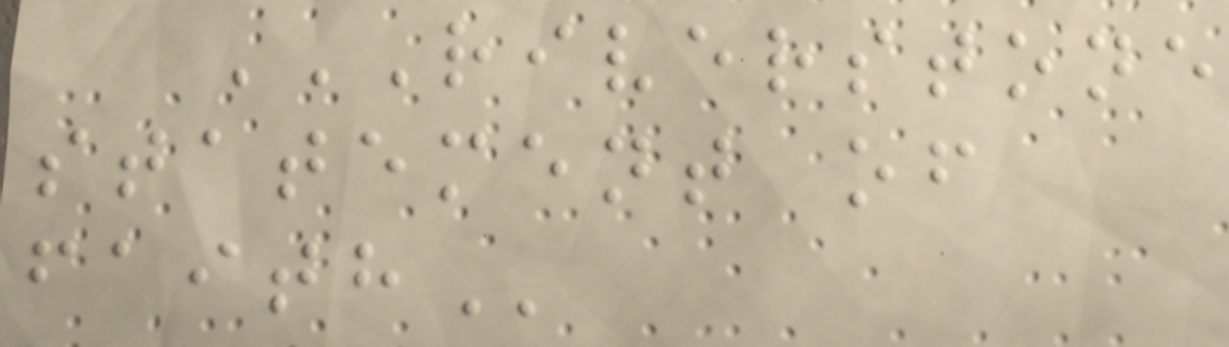RIVERSTONE
STATEMENT OF
FAITH
